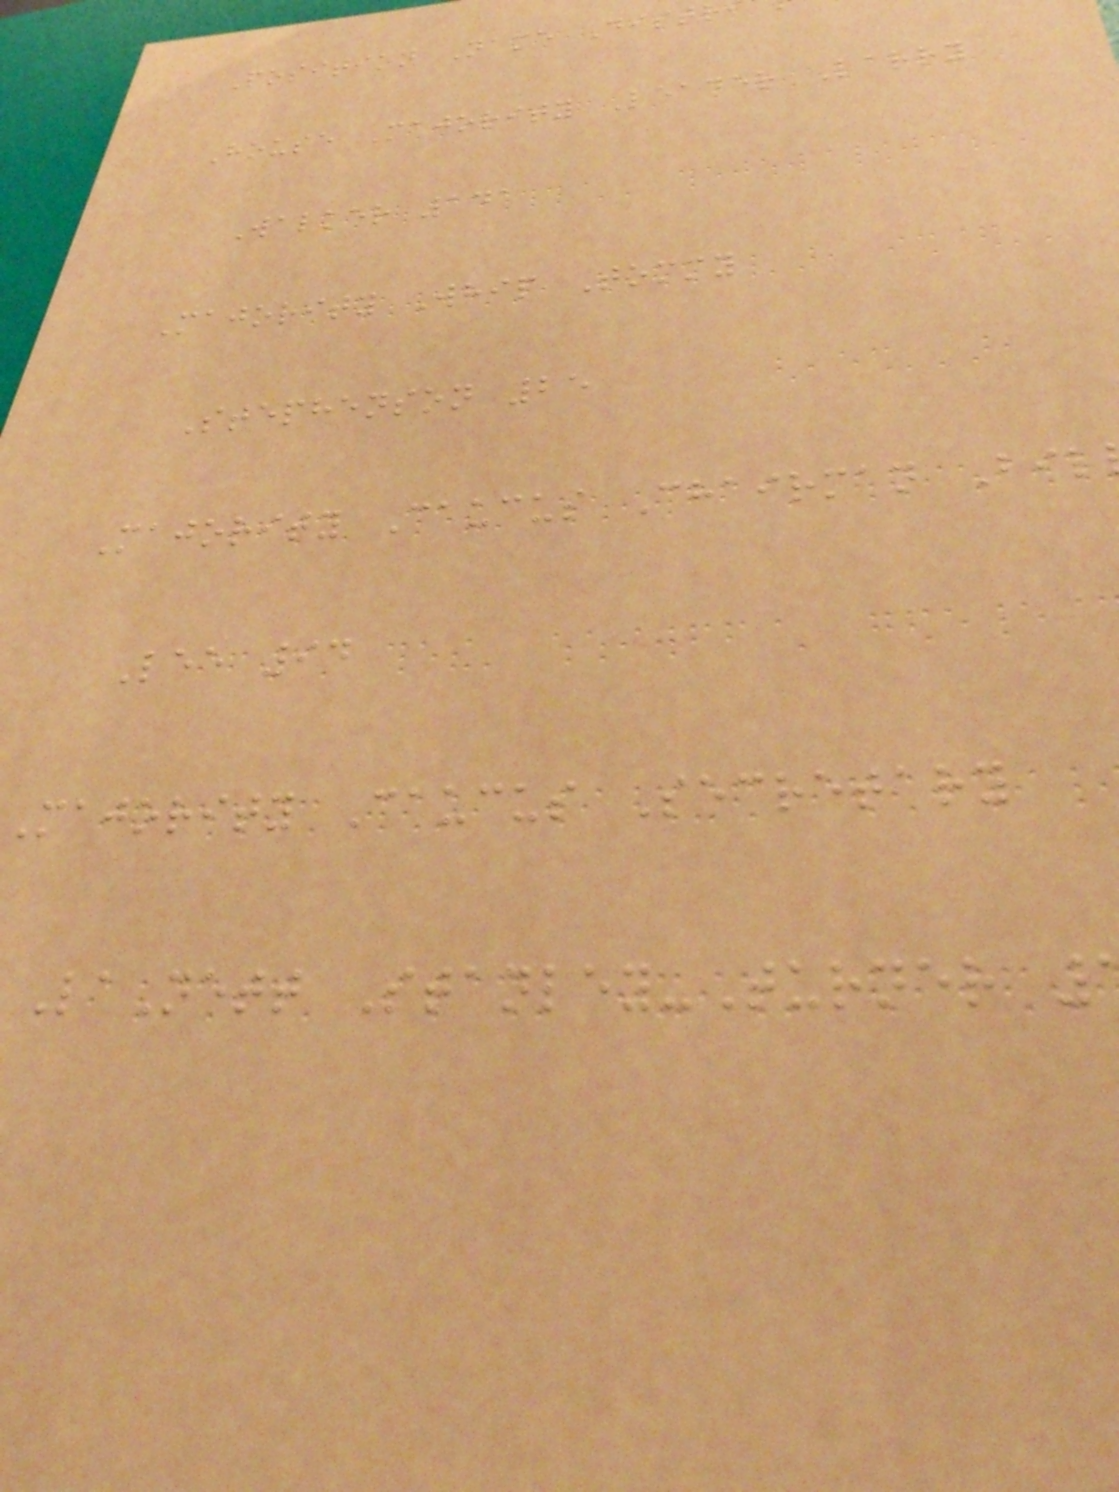Position Name Distr
House Majority Leader Larry
Walker 141
Majority Whip Tommy
Stephenson 25
Majority Caucus Chairman Bil
Lee 94
Majority Caucus Secretary
LaNett Stanley-Turner
